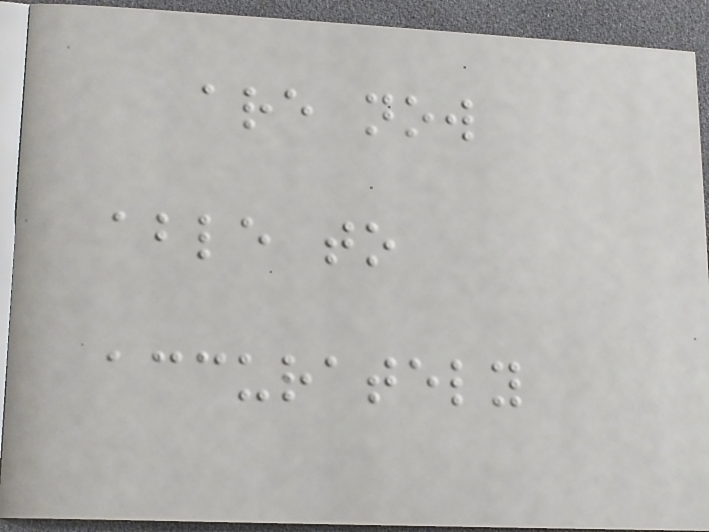are now
able to
accurately
